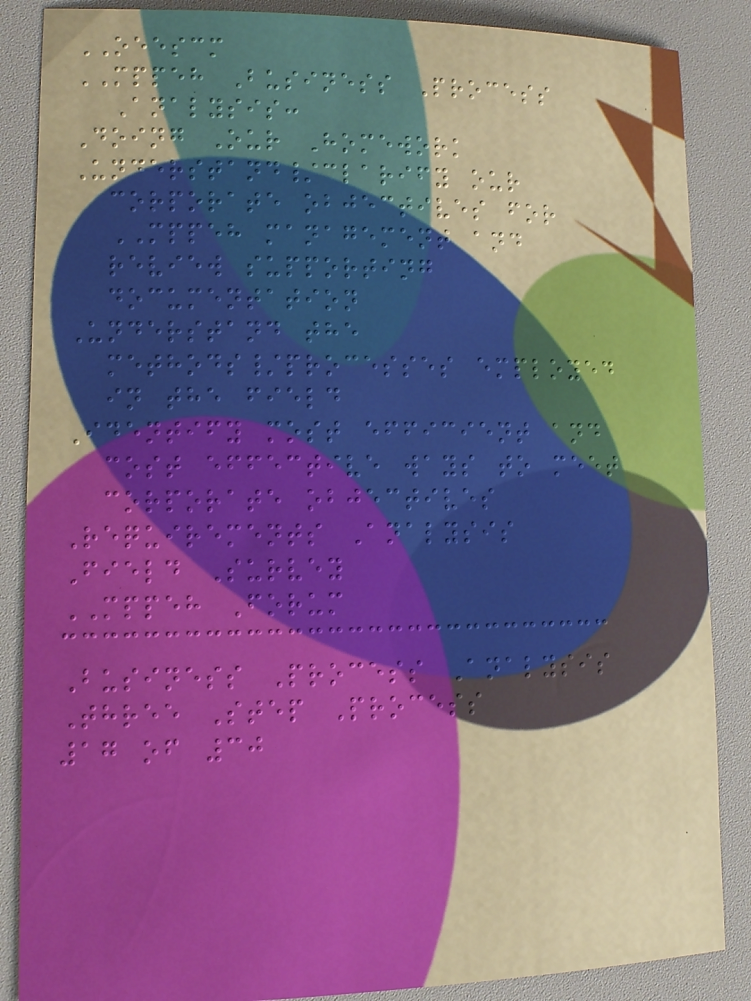OEESCM
MPPEH Business Process
Analysis:
Doing Our Homework
Understand/clarify our
corporate objectives for
MPPEH management and
review supporting
documentation
Understand the
methods/processes employed
in the field
Identify most efficient and
cost effective ways to meet
corporate objectives
Requirements Analysis
Field Survey
MPPEH Forum
Business Process Analysis
Three Step Process
17 of 30
